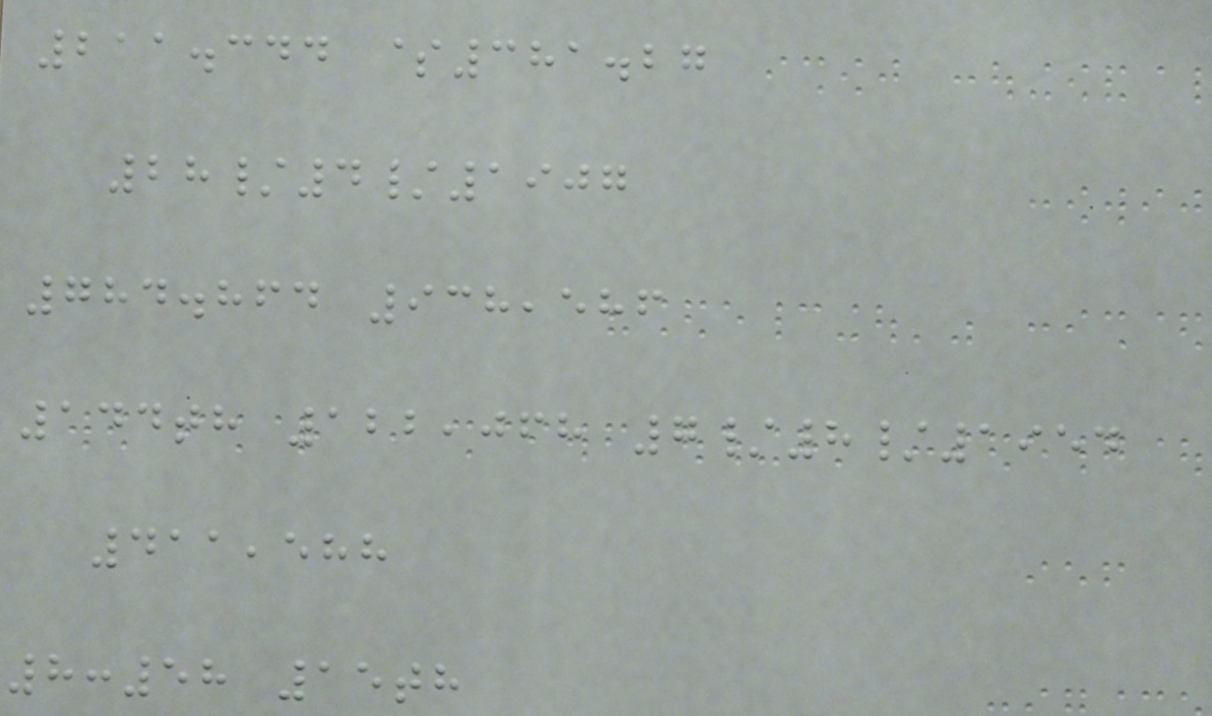211.344 $381.27
28/4/1907
784.864 938,586
144th 122,068 7/8/1954
411,588
8:58 15th
